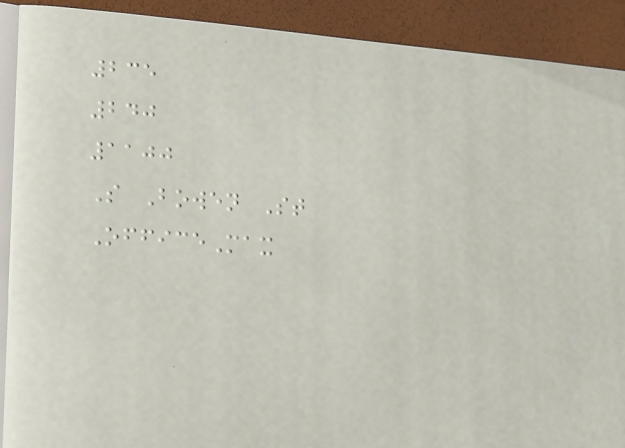235
240
1100
S Bowen St
OfficeMax
